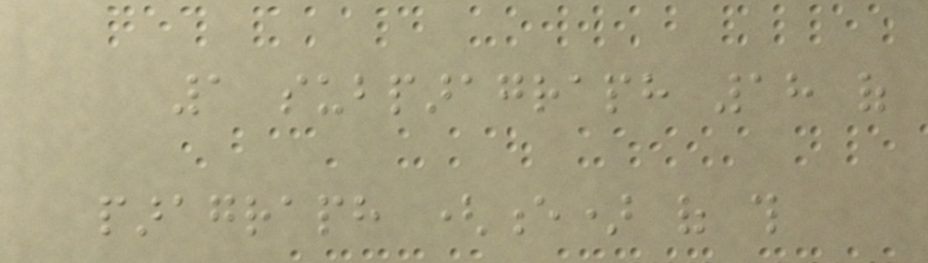1 subparagraph 18 of
paragraph (e) of this
